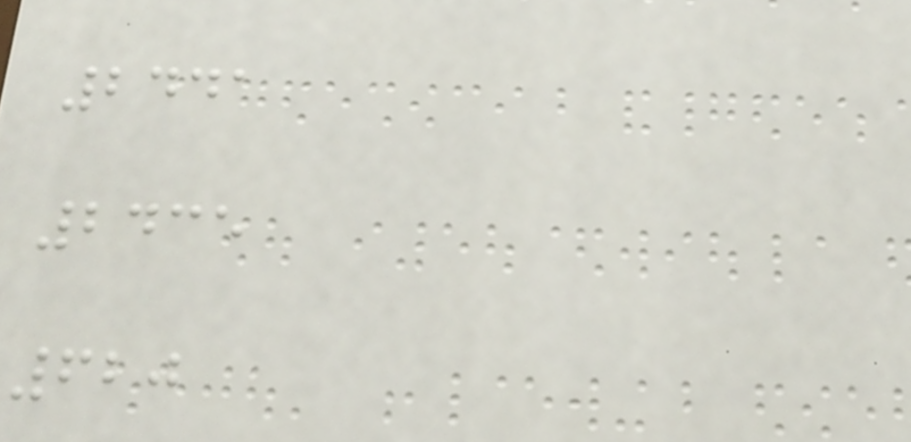2441
2435
620
